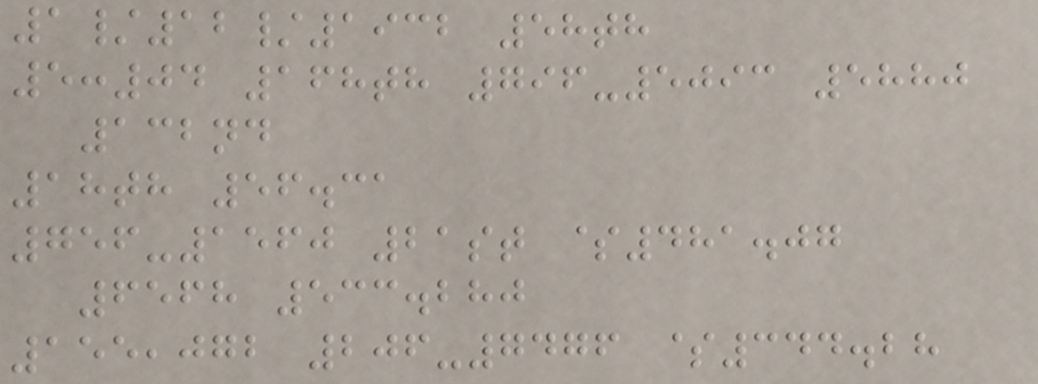1/12/1932 58th
5:04 168th 796-5093 5880
132nd
18th 56.31
756-1560 21st $481.07
6568 533.280
155,072 206-7476 $344.28
